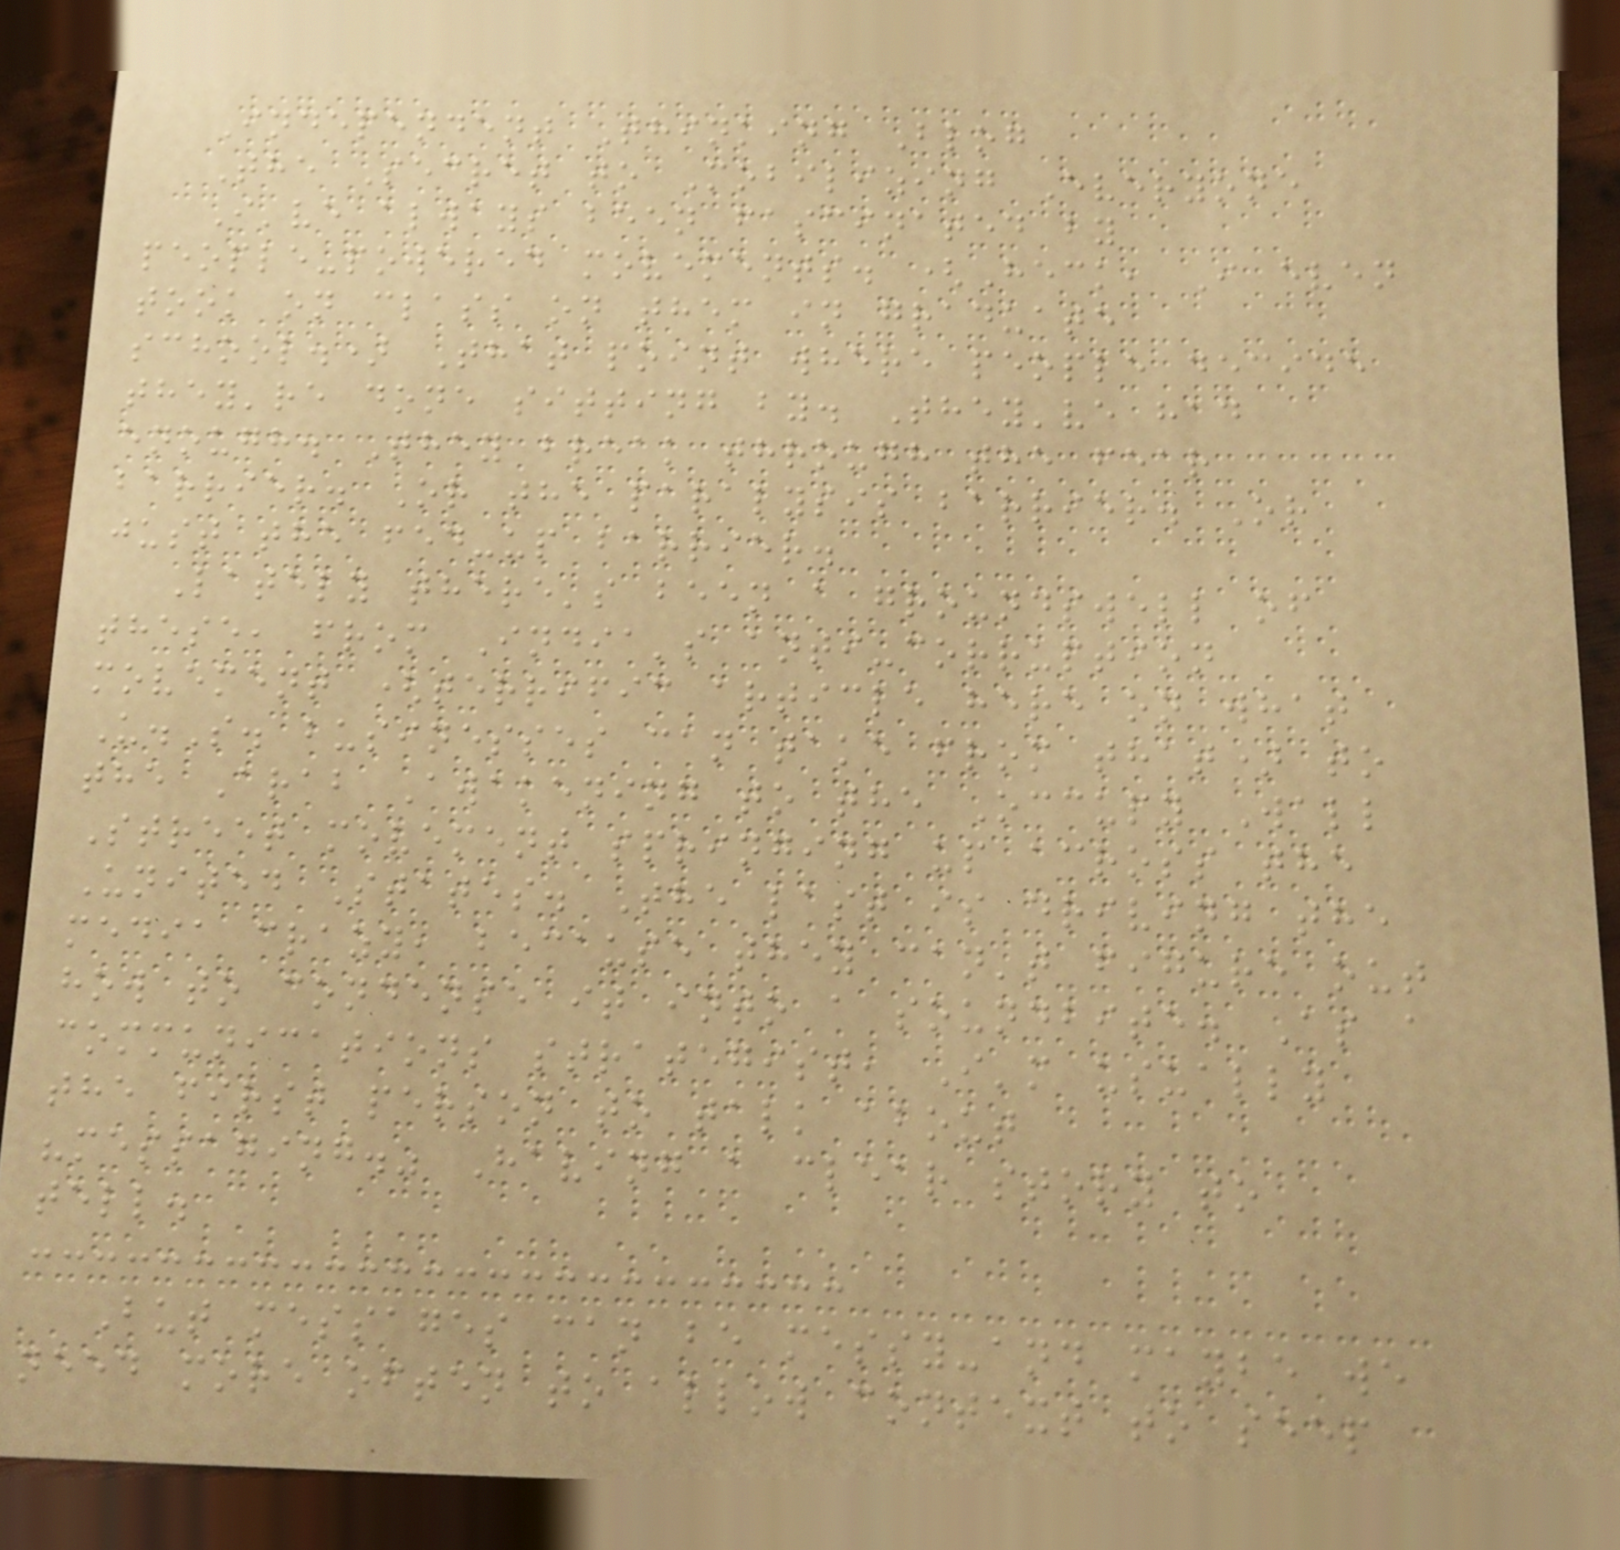Independent Thinking Blog
The Secret to Mobilizing Everyone
I've always been fascinated by
people-powered movements. (Heck, I even
took on class on them in graduate
school.) That point where people decide
they're done sitting by. They've had
enough. They break through the fear
barrier. Or the paralysis barrier. Or
just the fed-up barrier.
Lately there's been a groundswell of
these, from India's anti-corruption
movement (terrific article here on what
U.S. businesses can take from that) to
the Arab Awakening to the Occupy Wall
Street movement springing up across the
United States. The last is driving the
media crazy, because they can't figure out
how to condense it into a soundbite. As a
communications strategist, I'm usually
the first person to talk about
"messaging." Having a clear story to
tell.
But messages can be messy-and maybe we
need more often to allow context to seep
